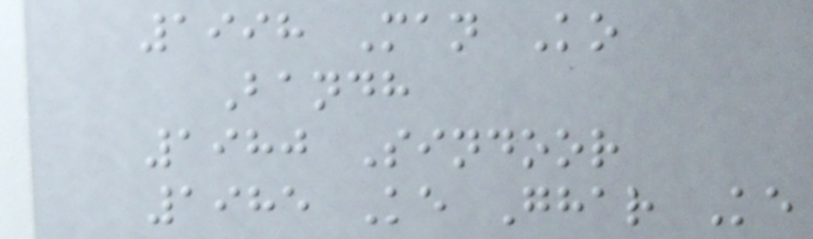1998 Man Ko
Bandh
1980 Sindoor
1985 Ke Ghar Ke
